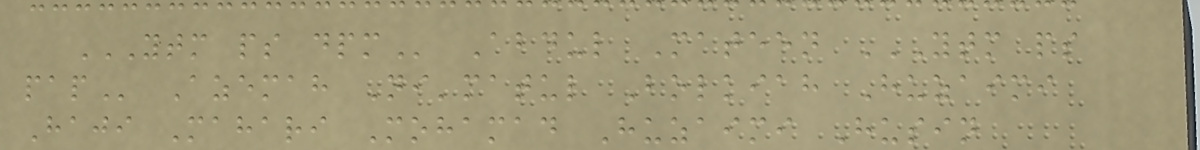YTM PS DPM Abdul Mateen YTM PS
PAP Azemah Ni'matul Bolkiah Huzaimi
Haji Mahari Mohamad Huzaimi Husin
